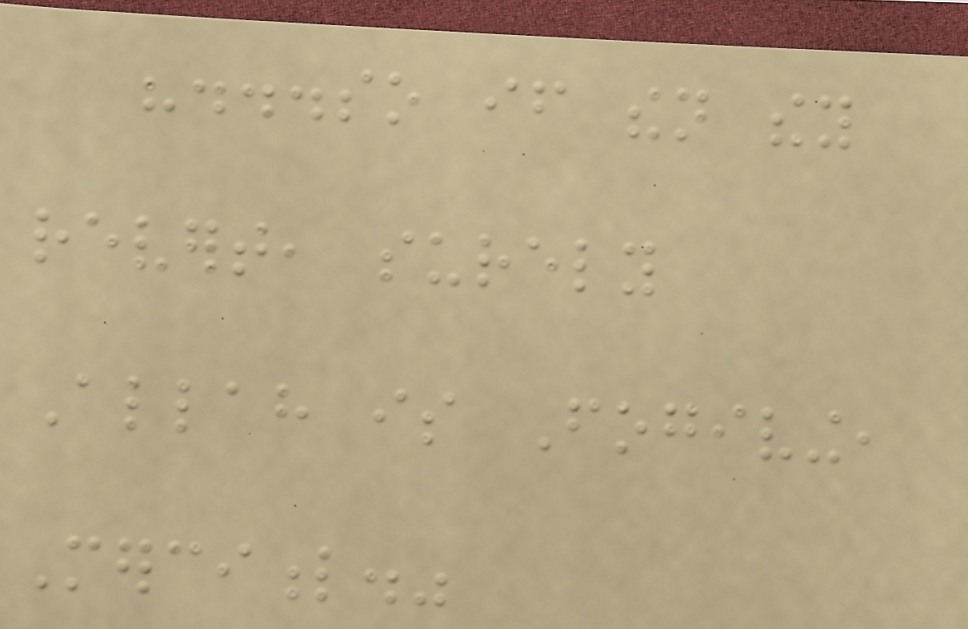"...so if then they
revert, surely
Allah is Fogiving,
Merciful."
